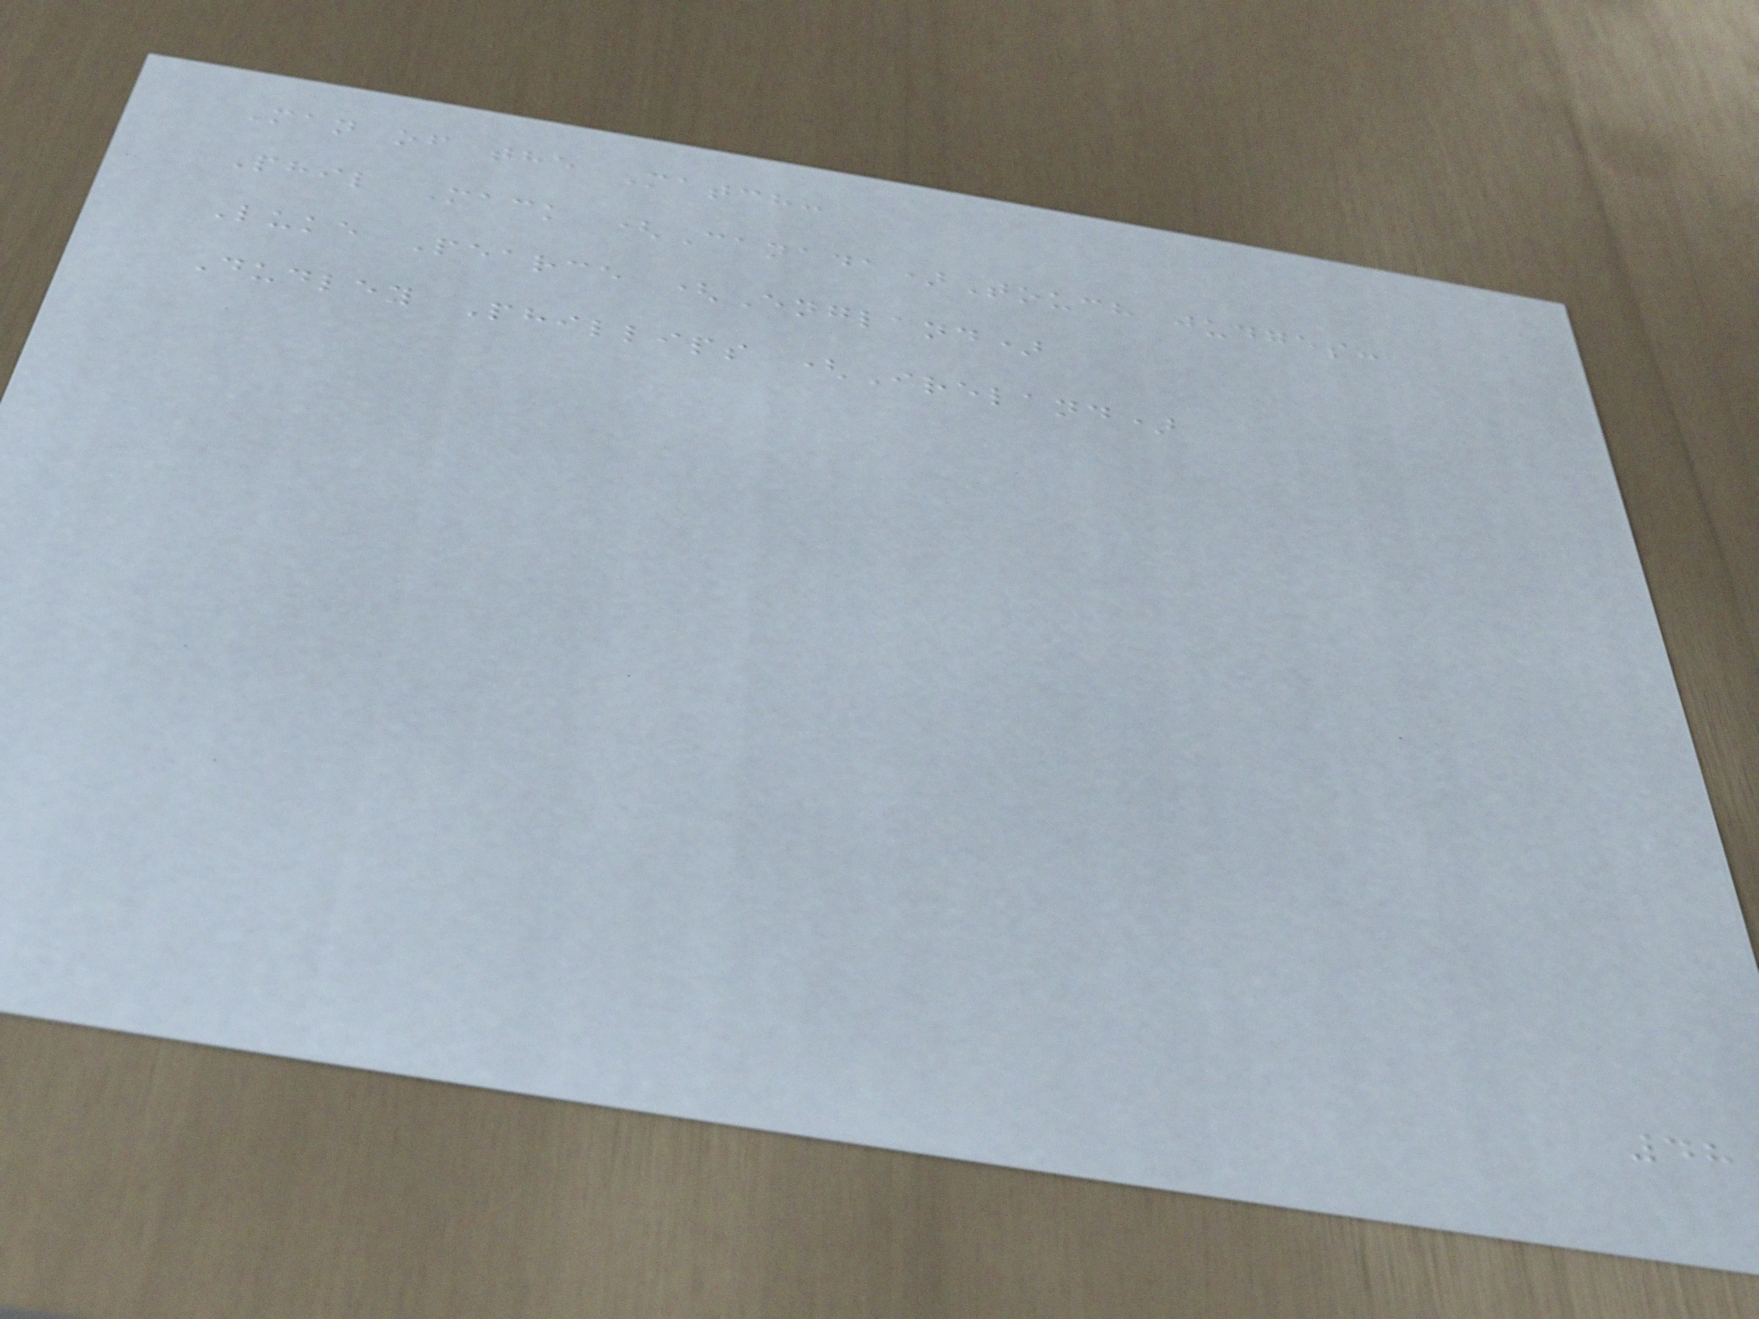Man of the Match:
Phil Mack (Canada)Touch judges:
Luke Pearce (England)
Dudley Phillips (Ireland)
48
